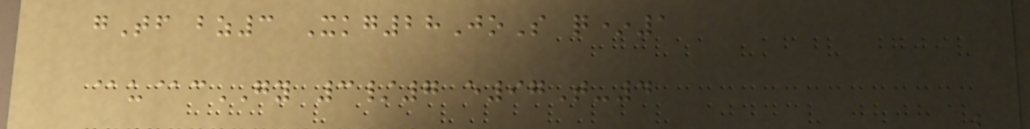gTf bz3 Xkg28JoS q*1
@u@cGY 3/7 e97T-4
